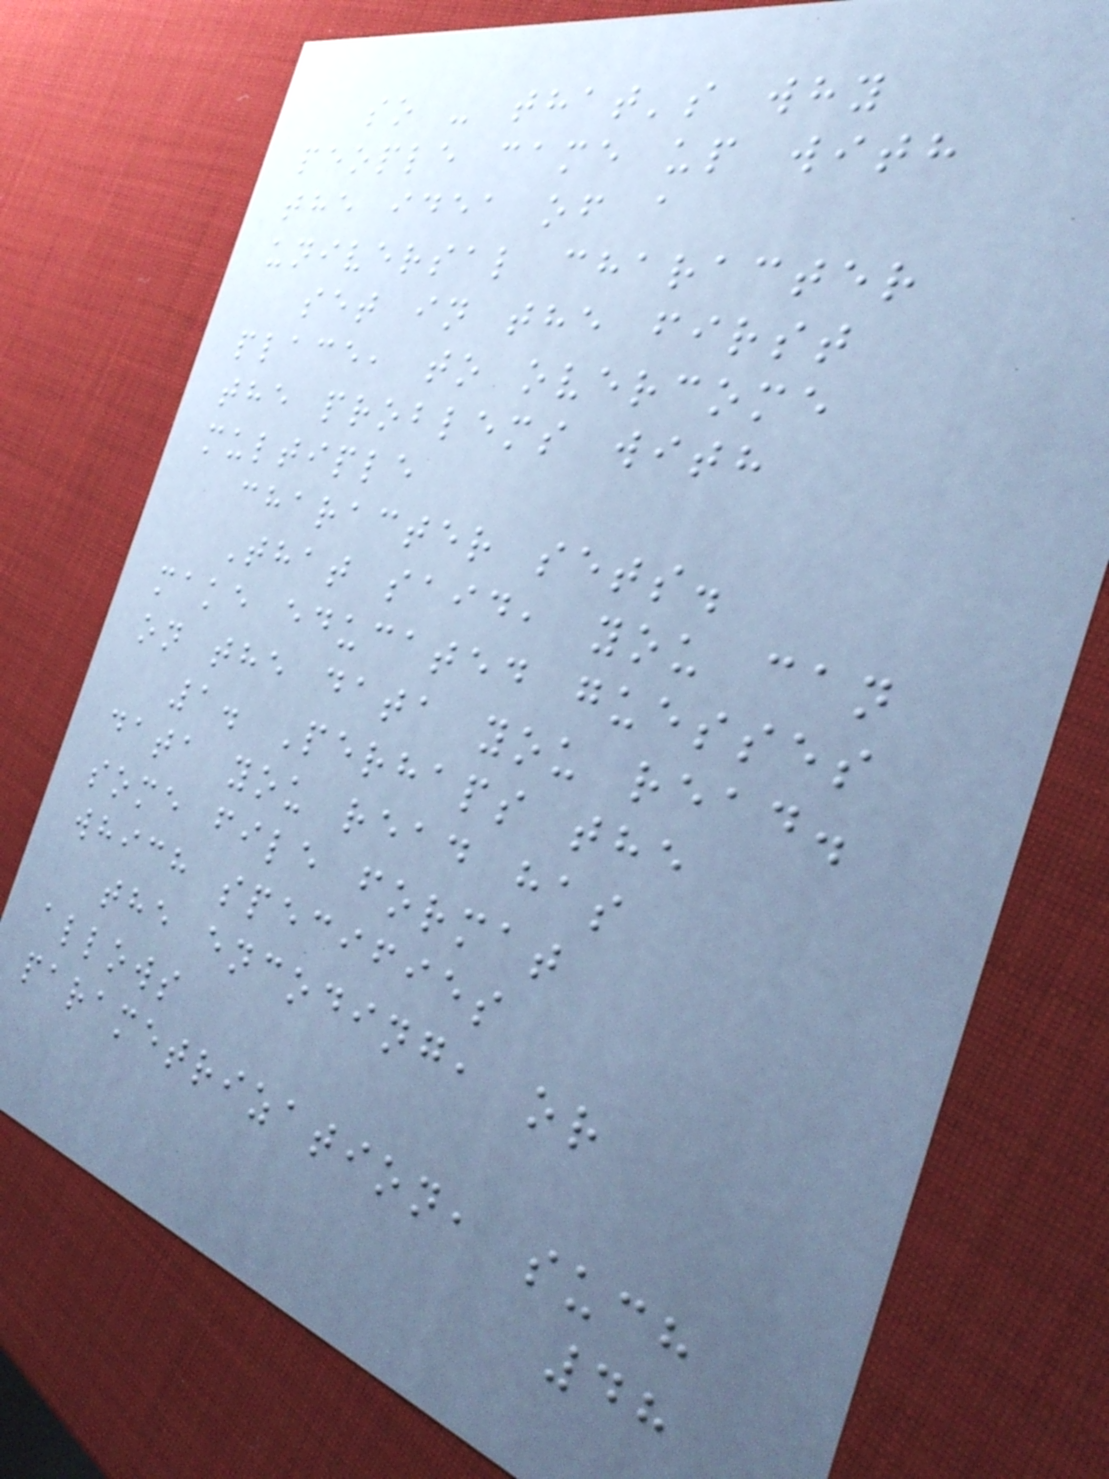so - that's why
people came up with
the idea of a
universal character
set in the first
place, to overcome
the problems with
multiple
character sets.
That said, you can
make educated guesses
on the data you read.
1. Perhaps the
data you read has
some file format
which specifies
the encoding, or
allows
parametrization, such
48
